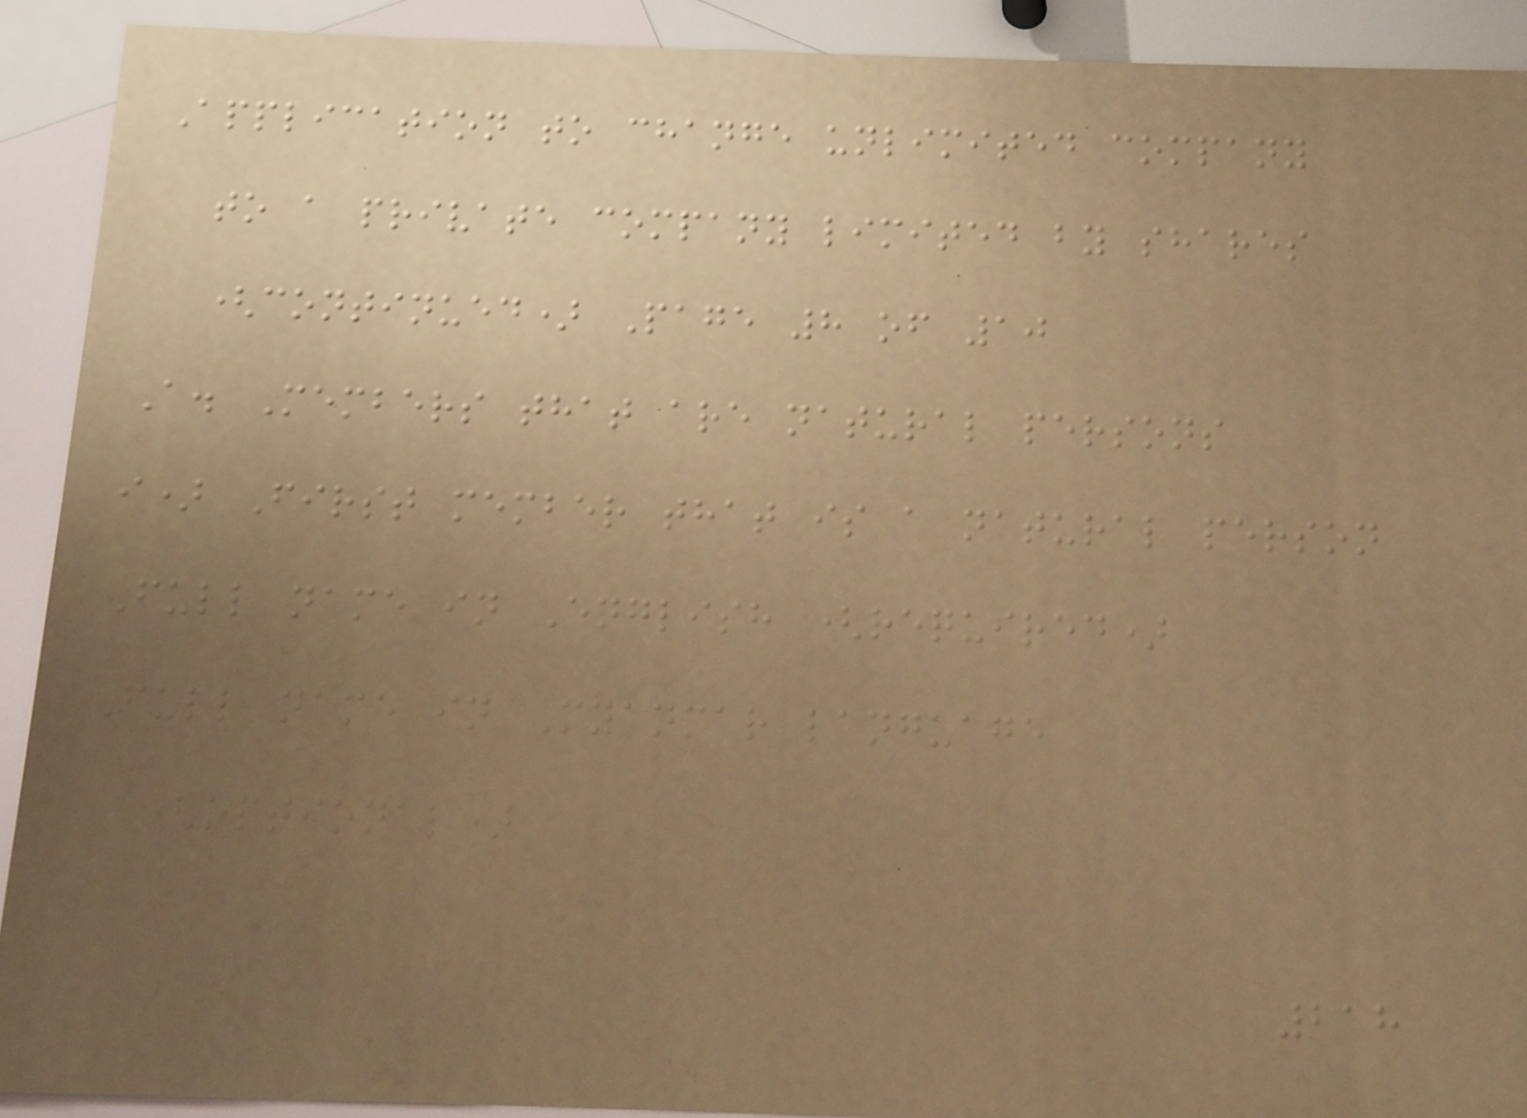Application to change unlimited company
to a private company limited by shares
(continued) Page 8 of 10
A. Members that are natural persons
i) First member that is a natural person
Full name in English (required)
Full name in Myanmar language
(optional)
218
